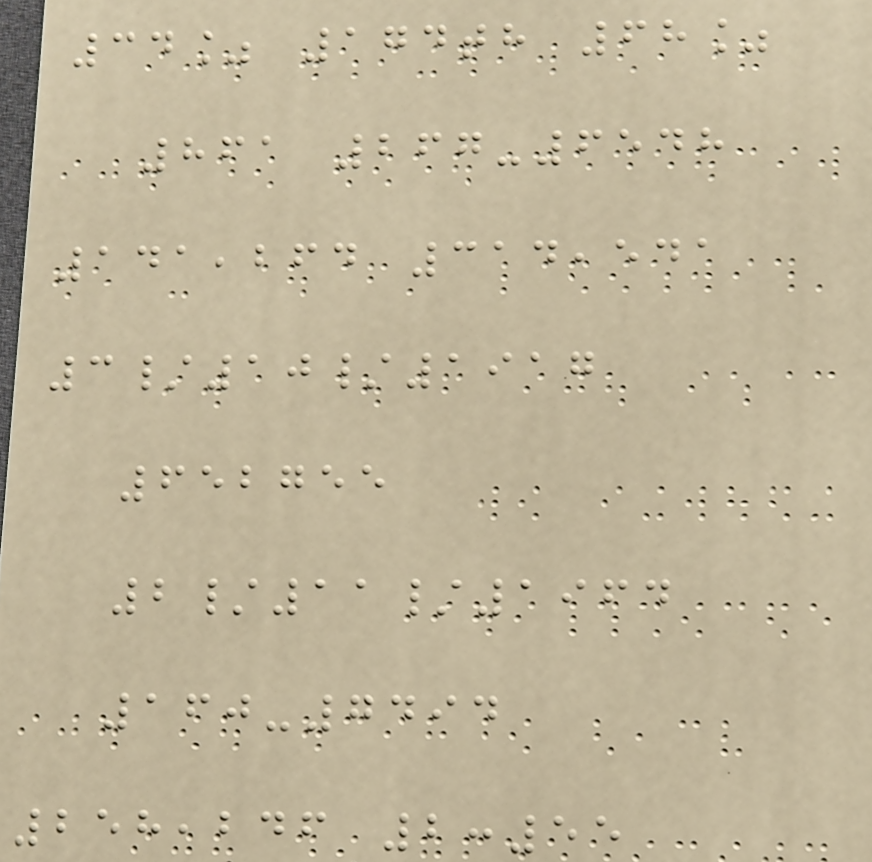34% 174th 68%
861 267-6548
141,264 314,541
3/10/1917
652755
2/11/1964
160-7494
258,246 2:55
